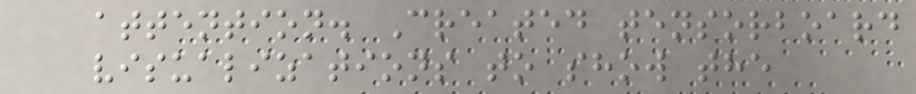attention. Created tensorboard
visualizations to show the
